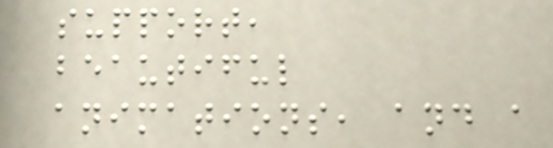support,
beautiful
animations, and a
